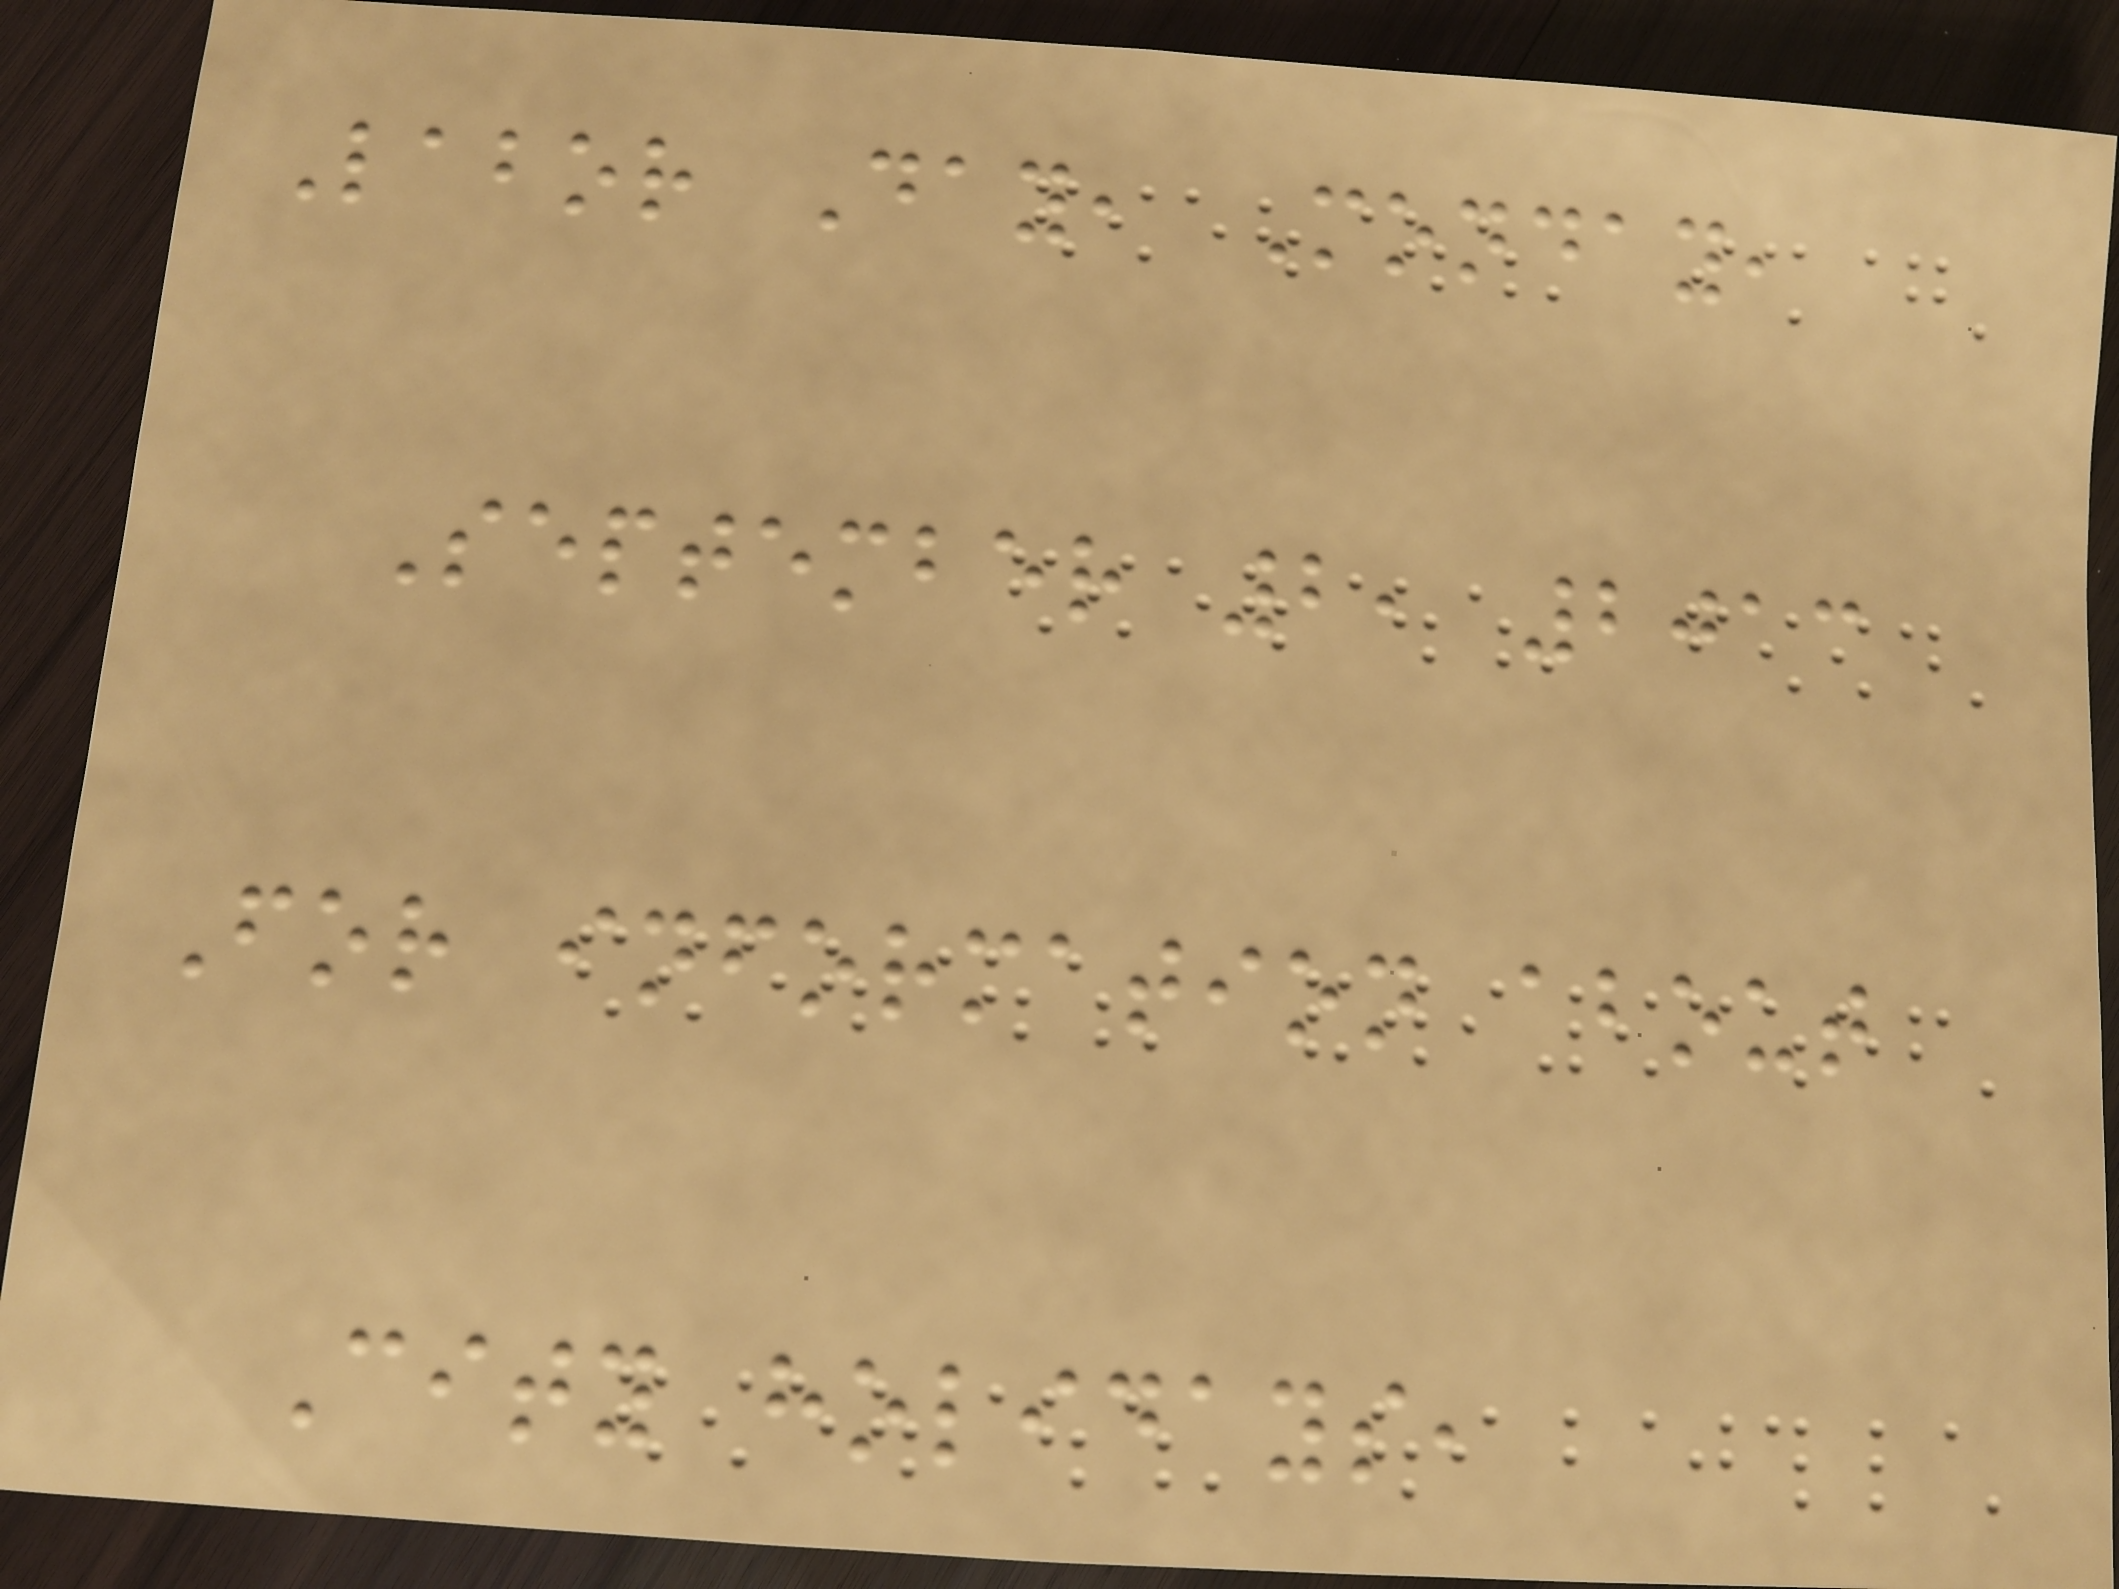Labor Day, Monday,
September 2, 2013
For information about
City holidays,
